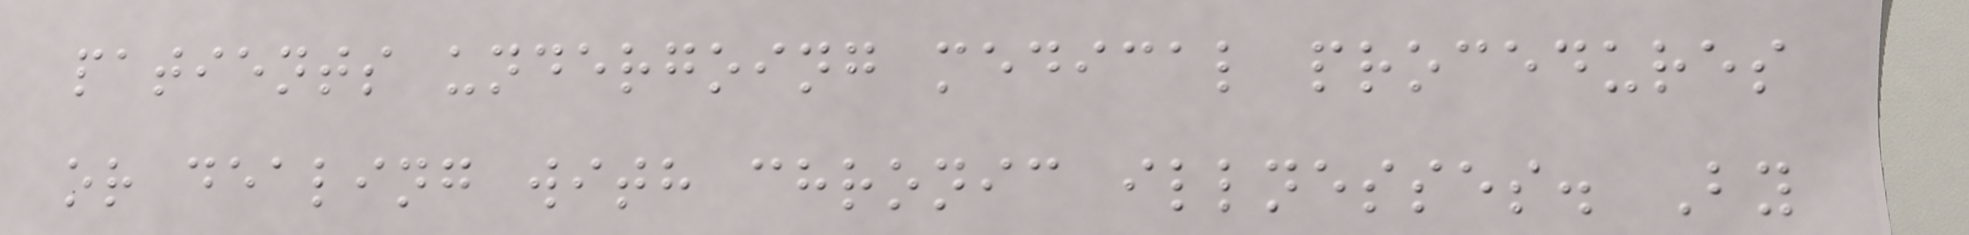patients undergoing medical procedures
or dealing with chronic illnesses. By
